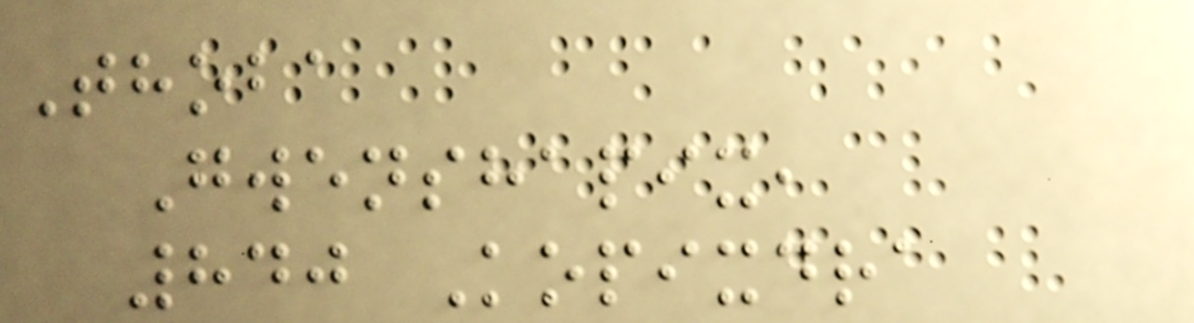Thoba
Gwenshapix,
840 Kopixdra
